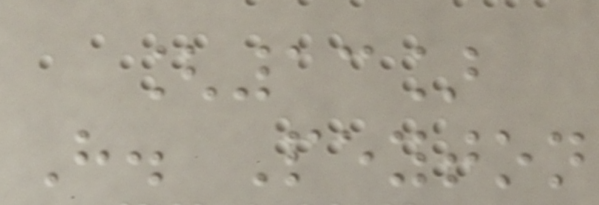[13]
H. Peyton
